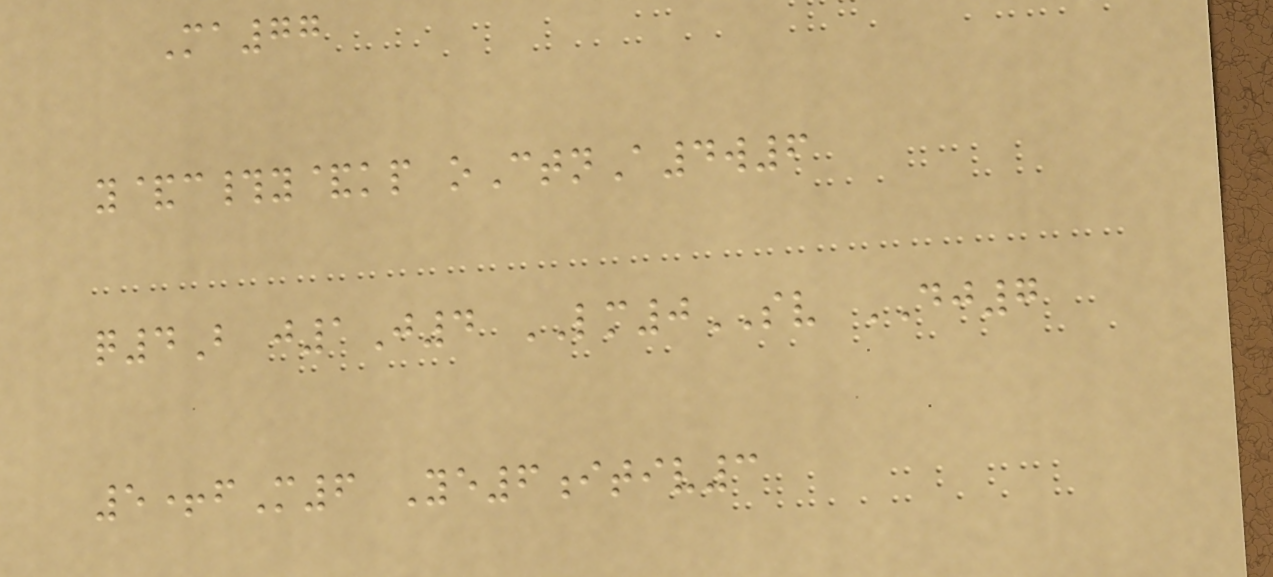Ma77
y&c#y&kp oCtnA4w6
q4B j1J4 LM0SV DJ7
5+fM6 Ye6itiv3
